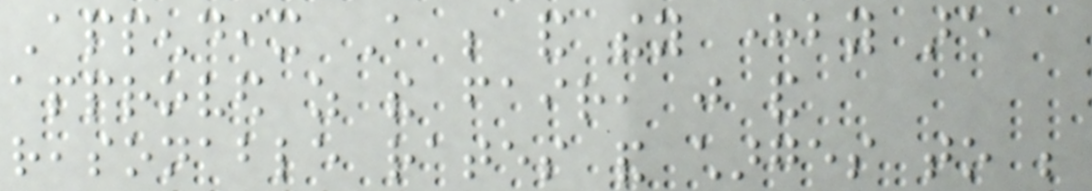Appendix A be and they hereby are
approved as the fair, just and
reasonable rates and charges to be
